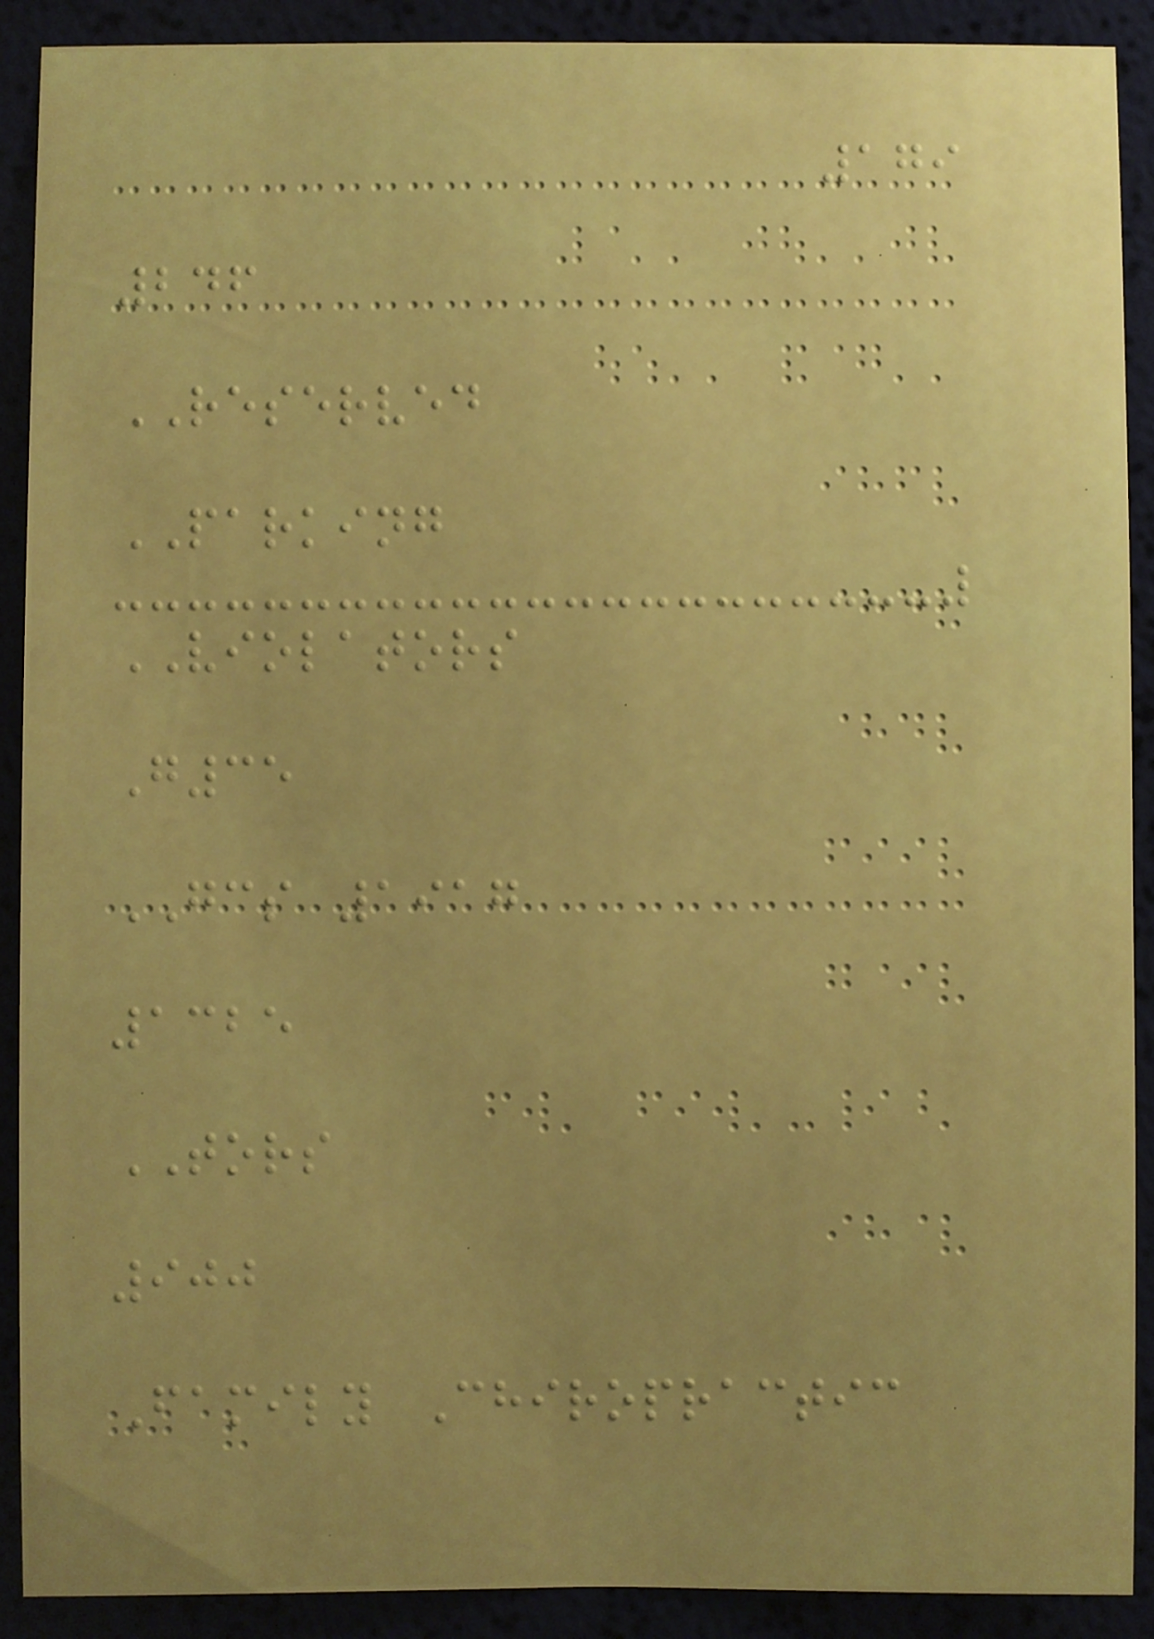179
246
RESERVED
PARKING
VIOLATORS
G35
GCS 1917
1325
TORS
900
Family Chiropractic
